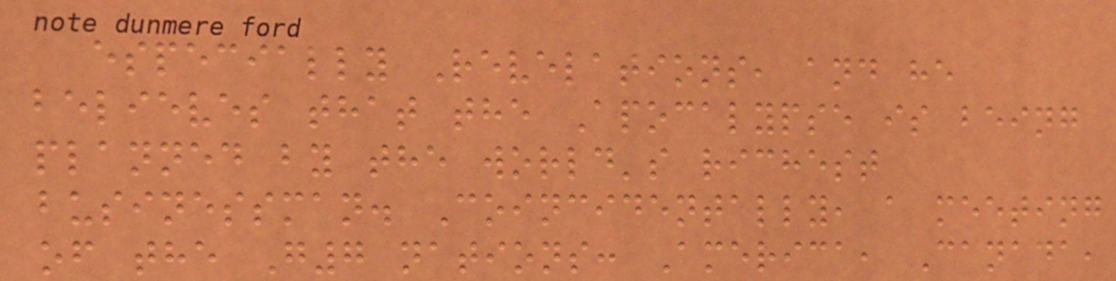especially Revelations, and he
believes that the Apocalypse is being
planned by the world's richest
businessman. Coincidentally, a meeting
of the G7 nations: America, Canada,
